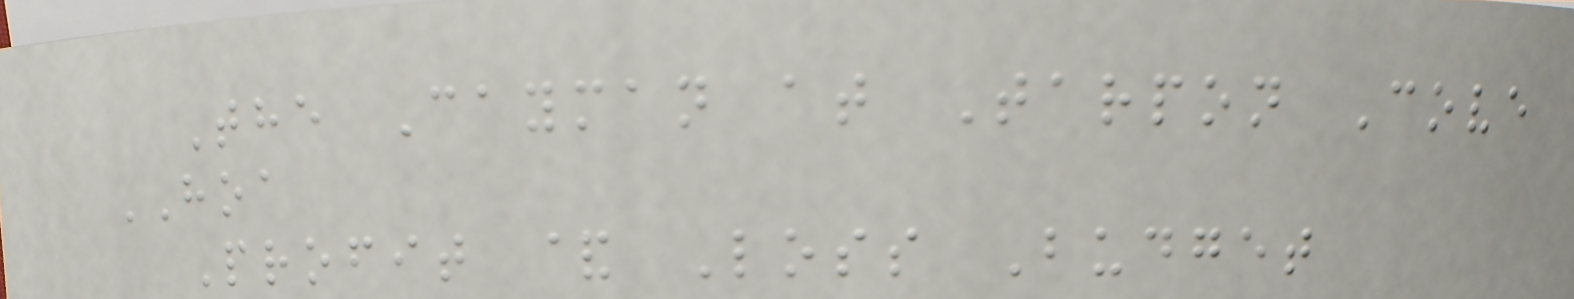The Cayman at Tarpon Cove
HOA
Profit & Loss Budget
